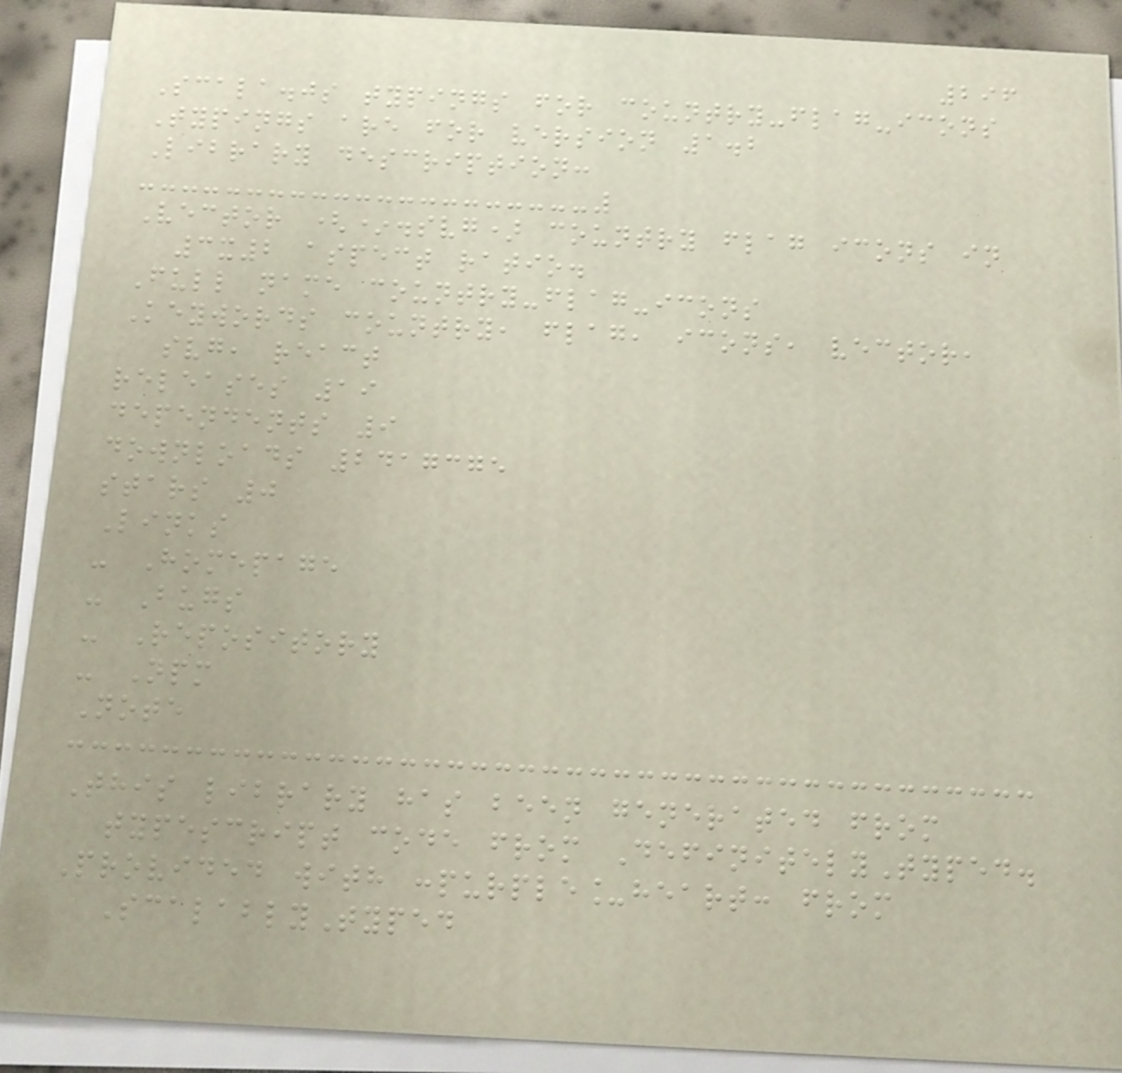296
Scala.js typings for country-flag-icons
Typings are for version 1.2
Library description:
Vector (*.svg) country flag icons in
3x2 aspect ratio.
Full name country-flag-icons
Keywords country, flag, icons, vector,
svg, react
releases 19
dependents 9
downloads 2417375
stars 0
Links
- Homepage
- Bugs
- Repository
- Npm
Note
This library has been generated from
typescript code from DefinitelyTyped.
Provided with :purple_heart: from
ScalablyTyped
